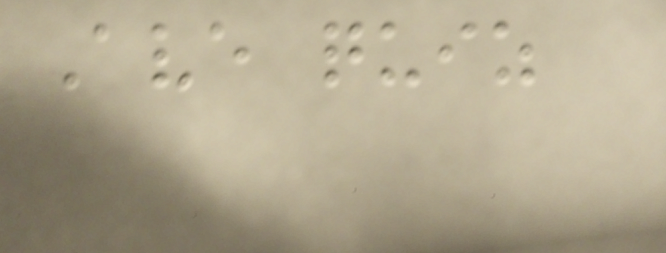Ave quiz
